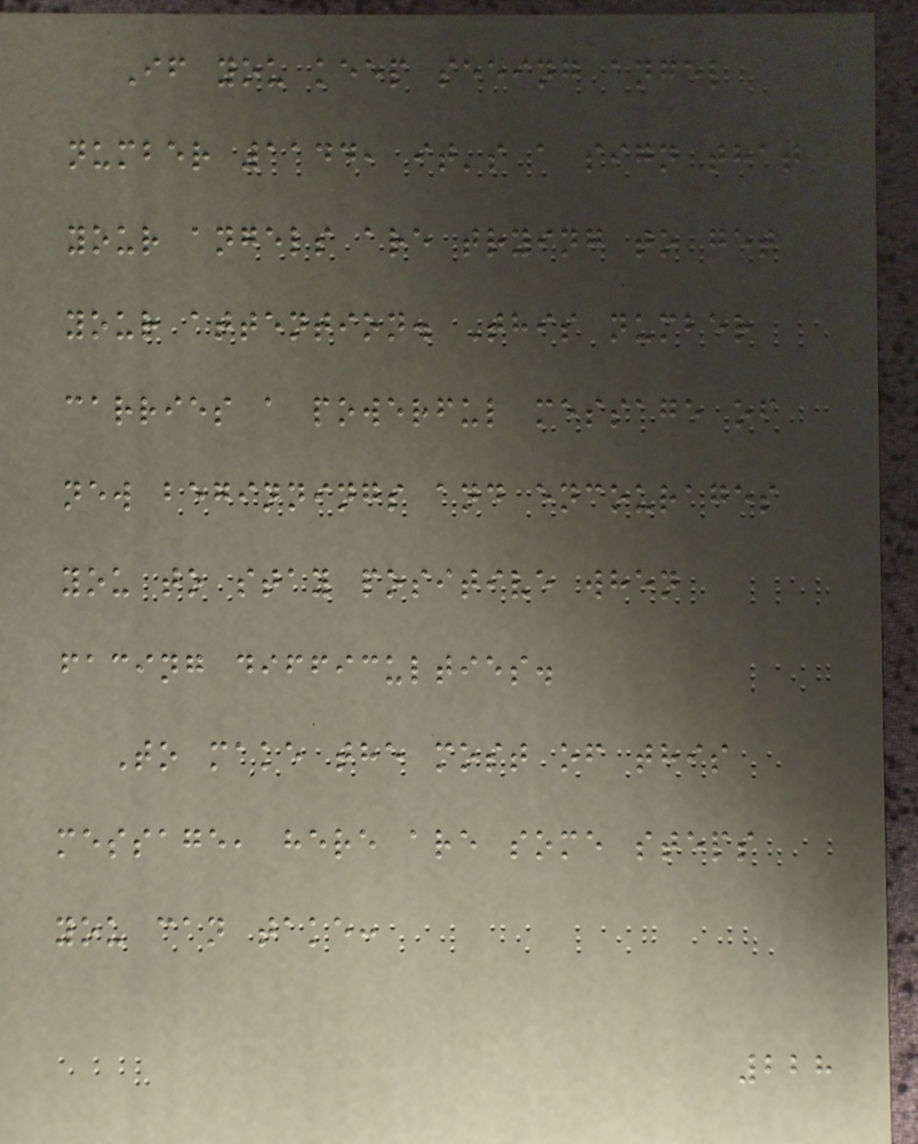If you keep seeing angel
number 1144, it's a sign that
your angels are trying to get
your attention. This number
carries a powerful message of
new beginnings and encourages
you to stay positive when
facing difficulties.
To make the most of this
message, here are some steps
you can take:
228
